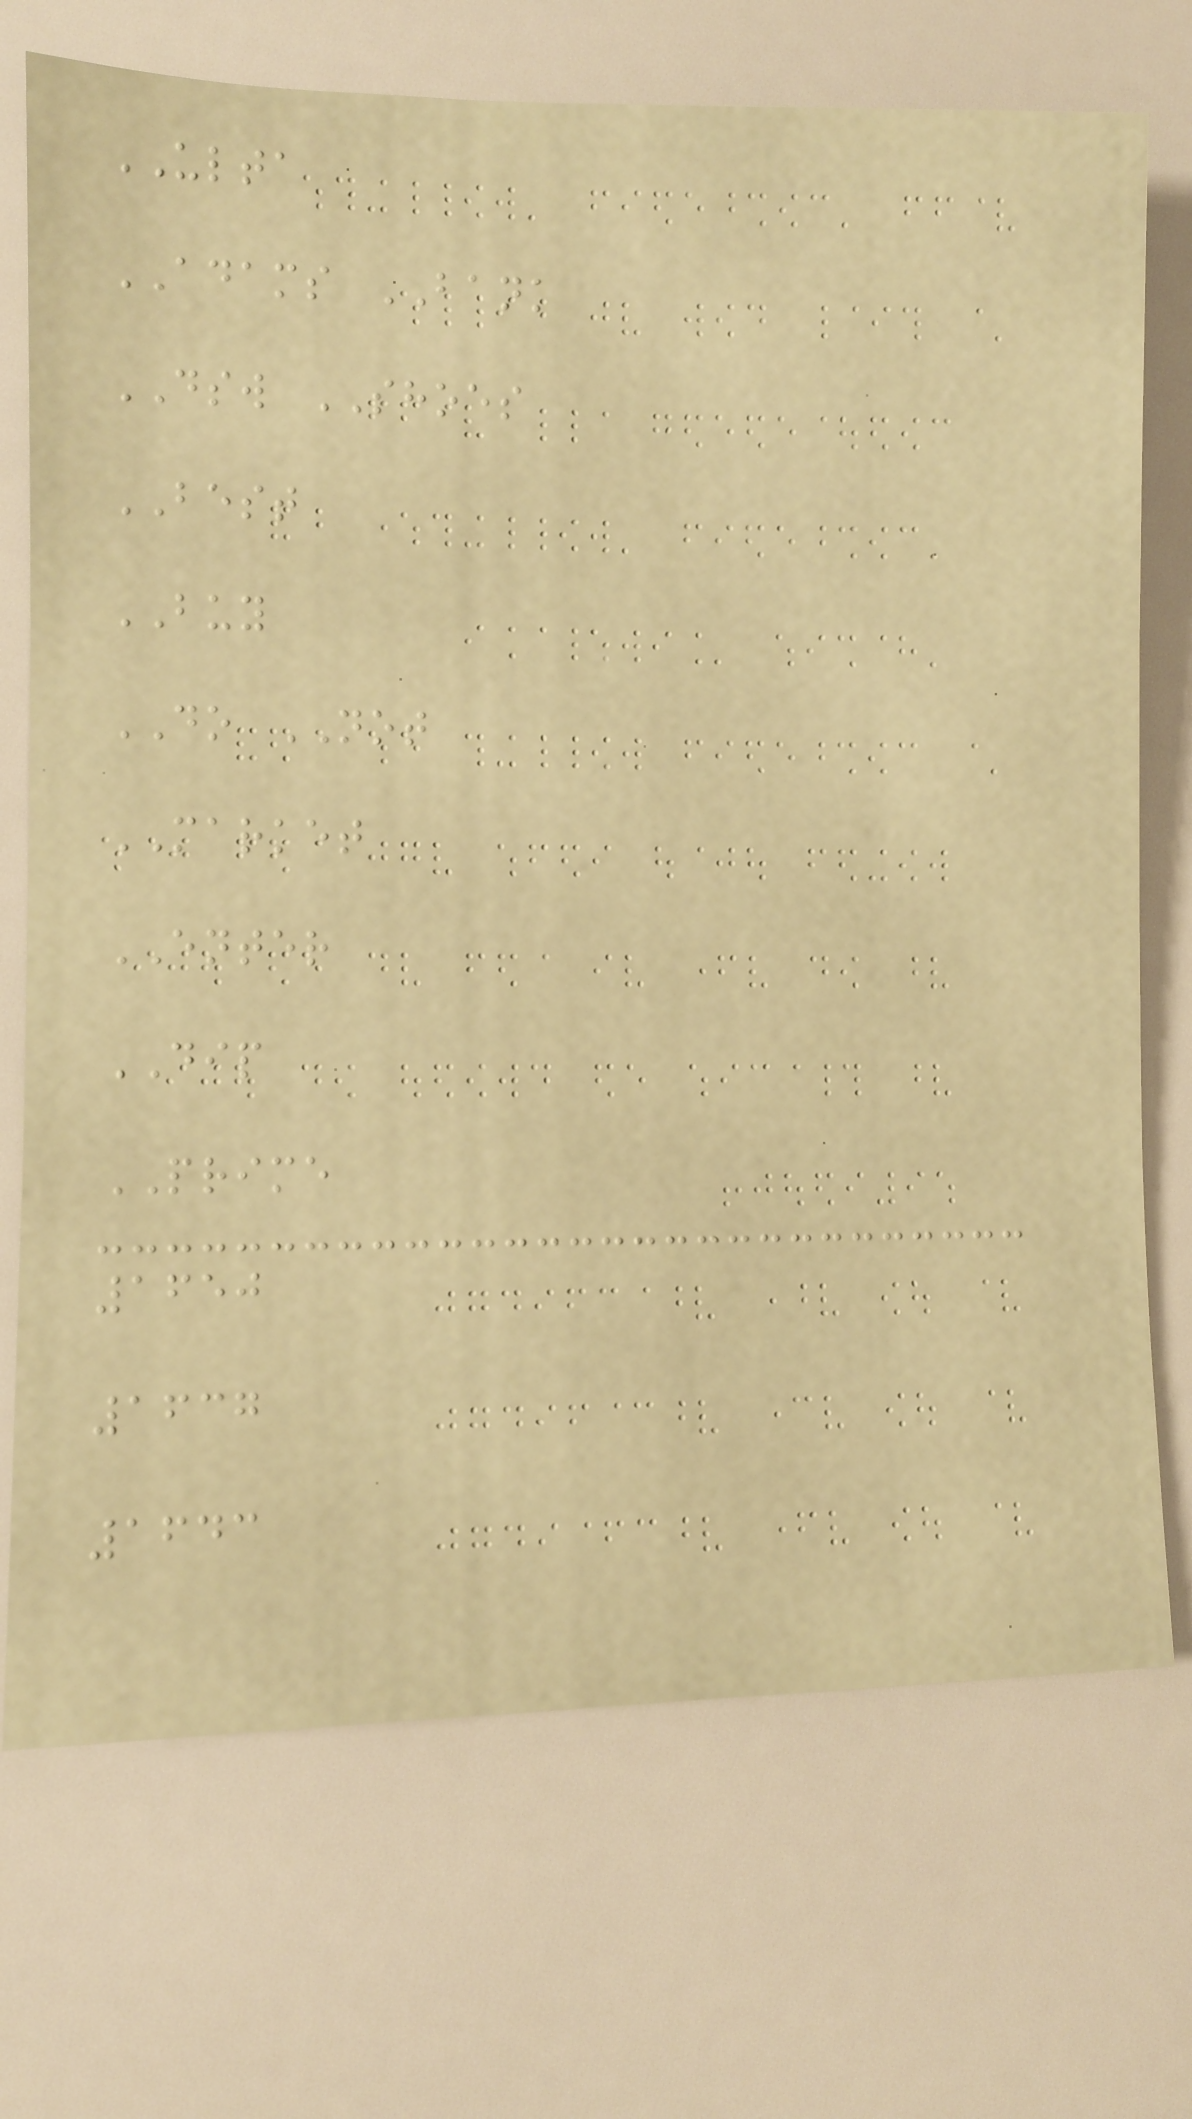ULTA
ADAMS BANK
DSW SHOES
BEST
BUY
DO NOT
MARKET
ENTER
DIP
PRIME
1650
1637
1643
